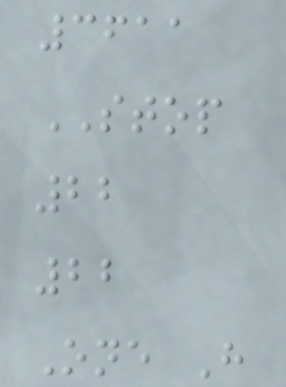3611
STOP
22
22
One H
